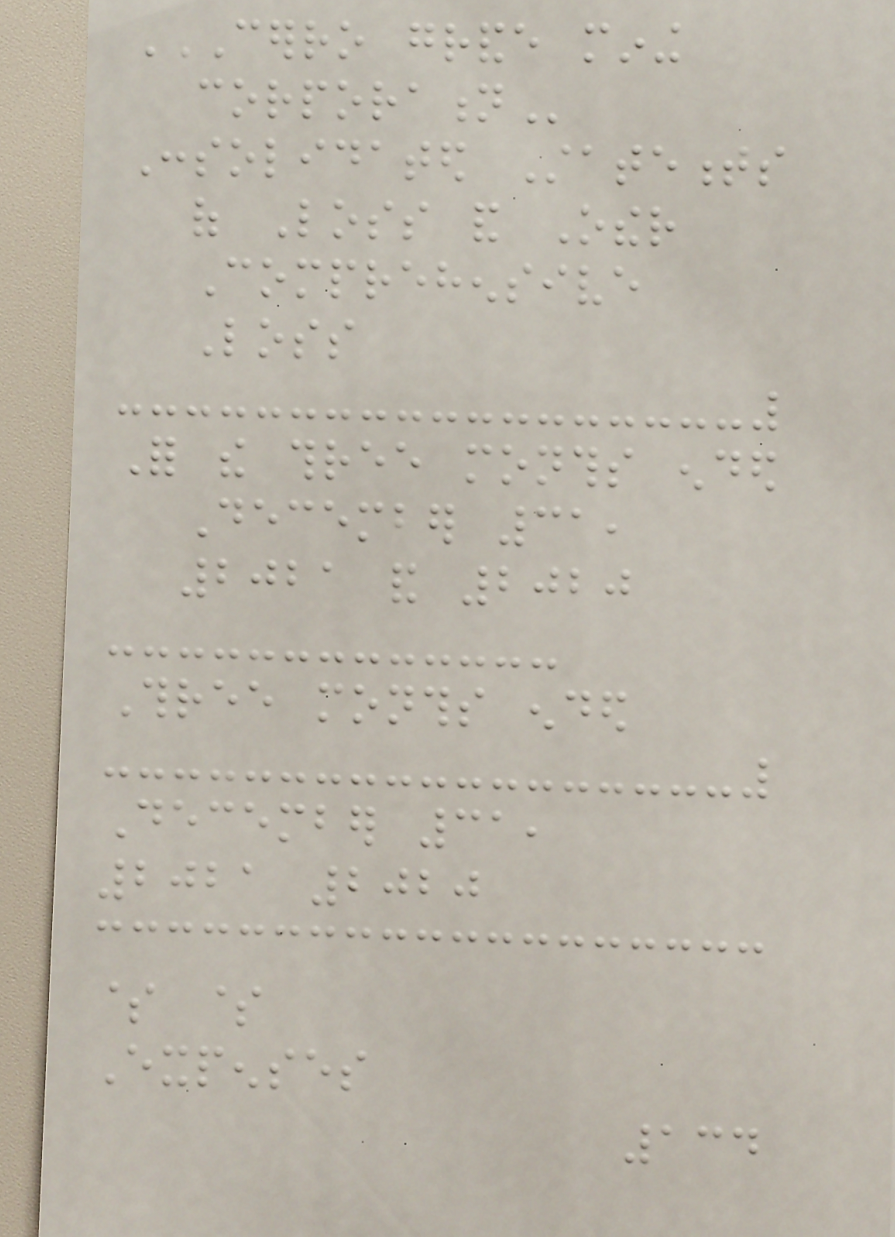CERRO GRANDE MINING
CORPORATION
Consolidated Statements
of Loss and Other
Comprehensive
Loss
For the three months ended
December 31,
2021 and 2020
Three months ended
December 31,
2021 2020
$ $
Expenses
134
